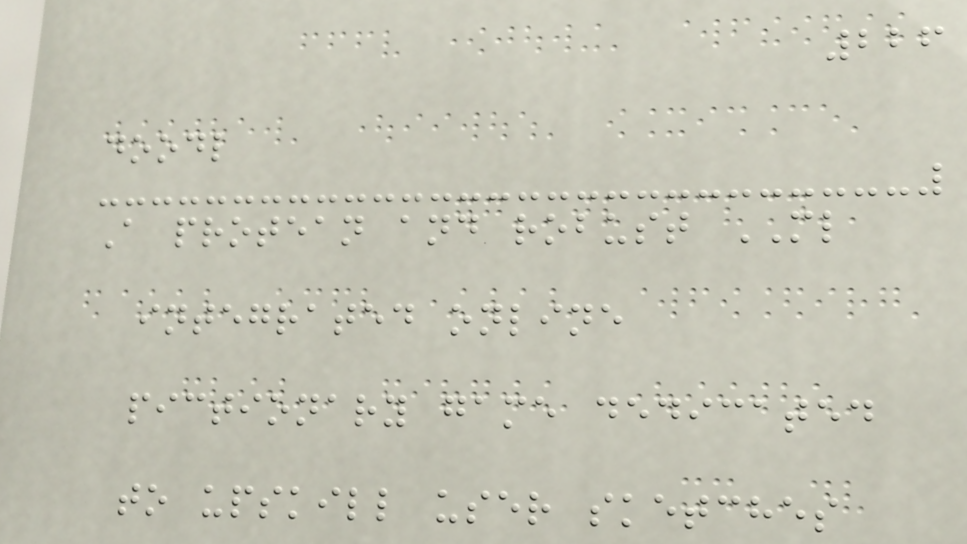226
doodl
A protean and robust ML
integrated online
pictionary game dedicated
to upskill user sketches
